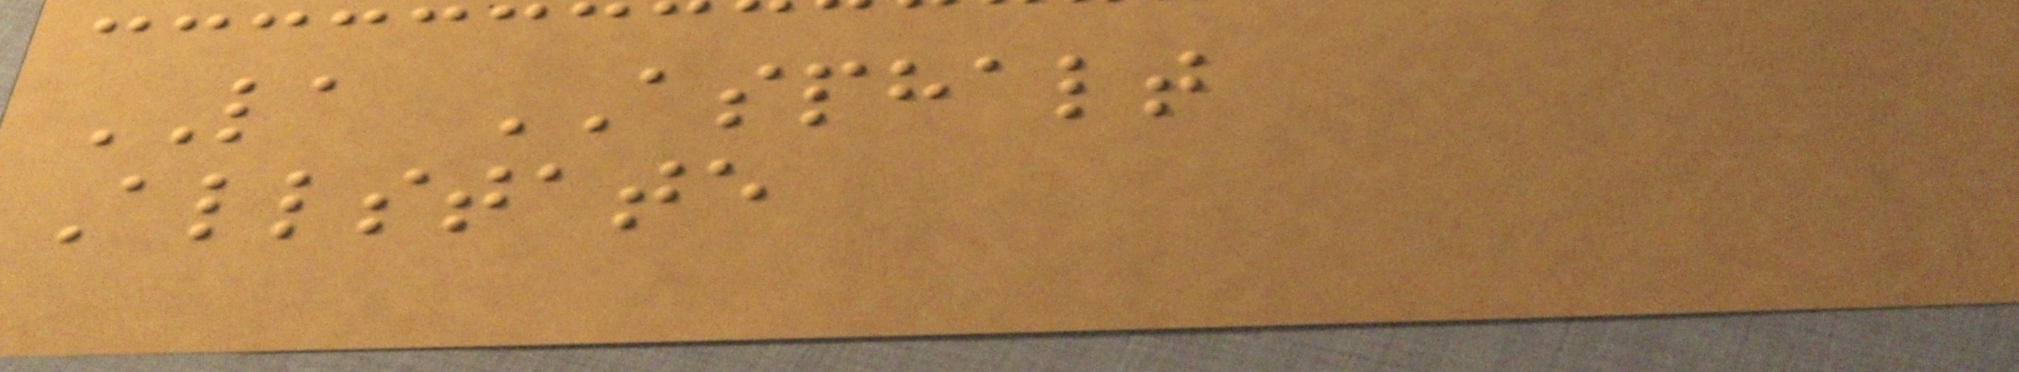LA ASPHALT
Allstate
